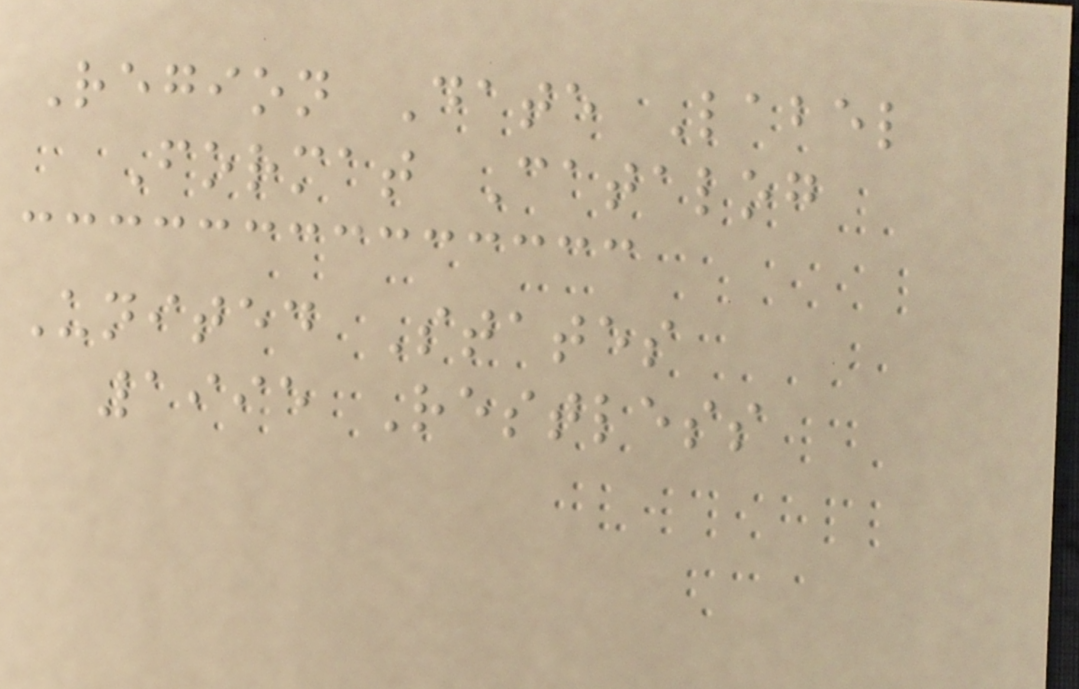Region Date Label
Format Catalog
United States
1995 Restless
